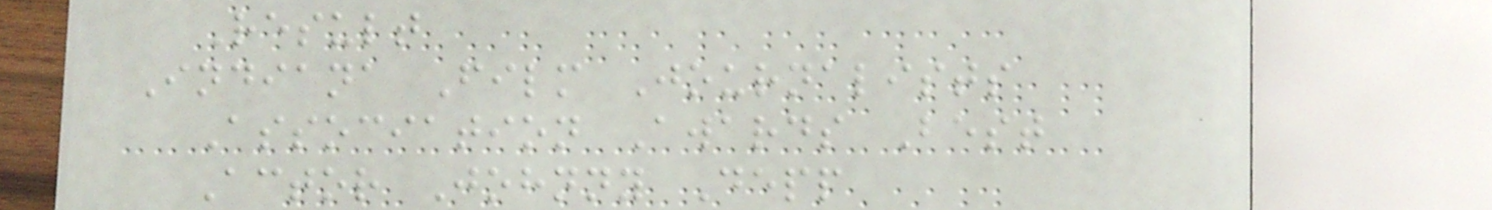Result
Indiana Film Journalists
Association Awards Best
Actor Johnny Depp
